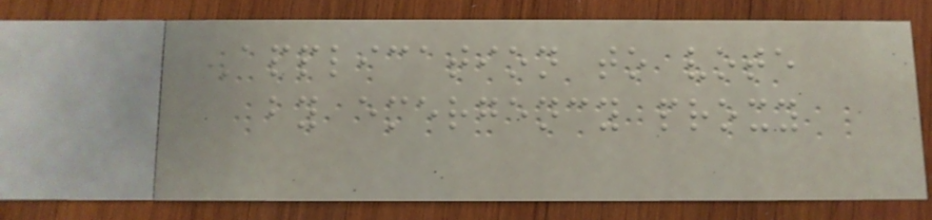Application to vote
by emergency proxy
